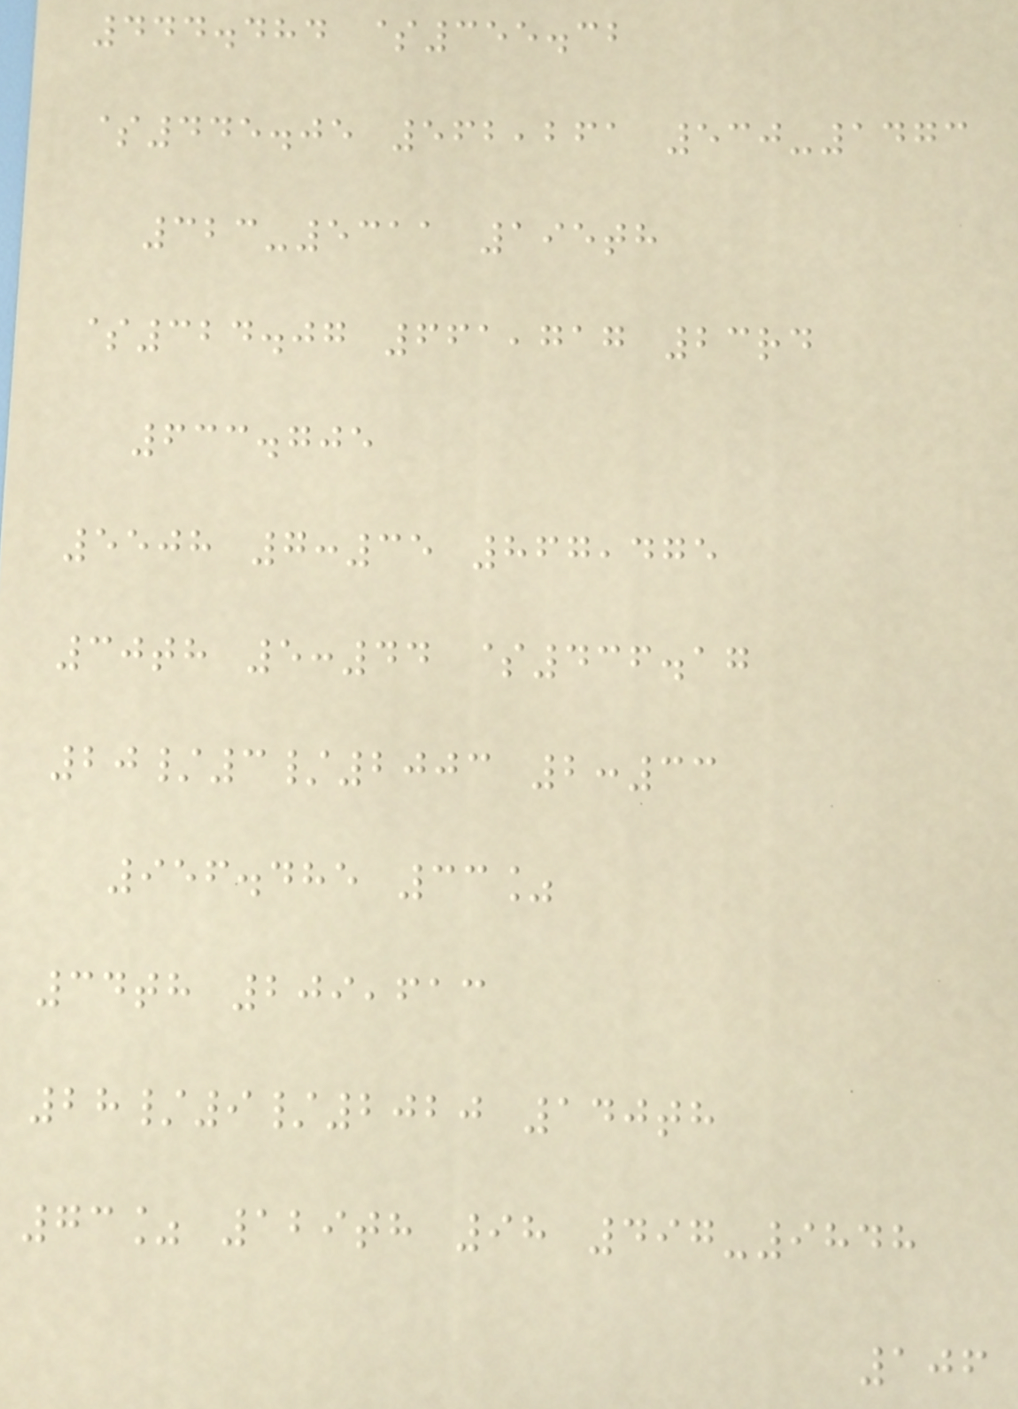444.484 $355.32
$445.05 562,261 530-1473
323-5311 195th
$324.07 661,717 23rd
633.705
5508 7:35 867,475
30th 5:44 $436.17
20/3/2003 2:33
956.485 33%
34th 209,613
28/9/2020 140th
73% 129th 98 497-9848
106
